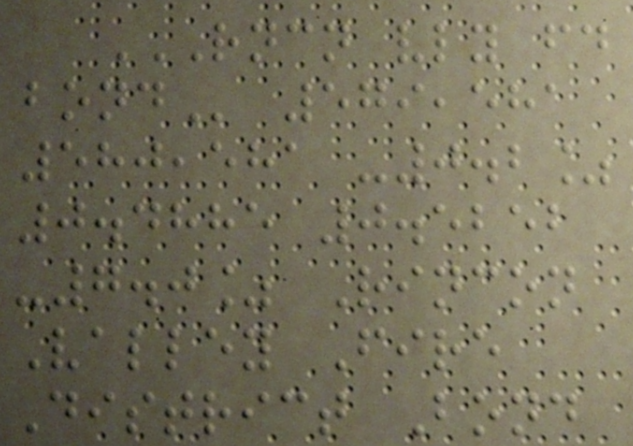RNCN VLY FD
BOND 579,581
580,581 -0.2%
0.4885 0.5252
-7.0% Rincon
Valley Fire
District Bond
